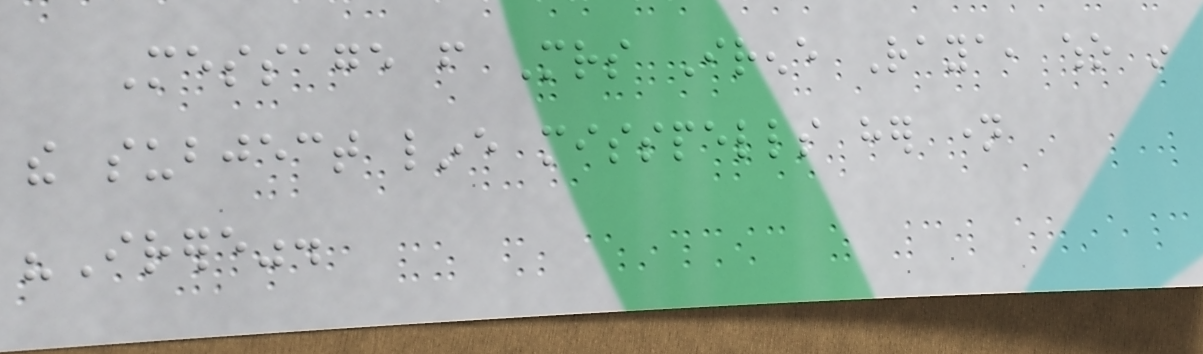Message from Mrs Irene Raya, who in
the subject line misspells her name
"Irere".
